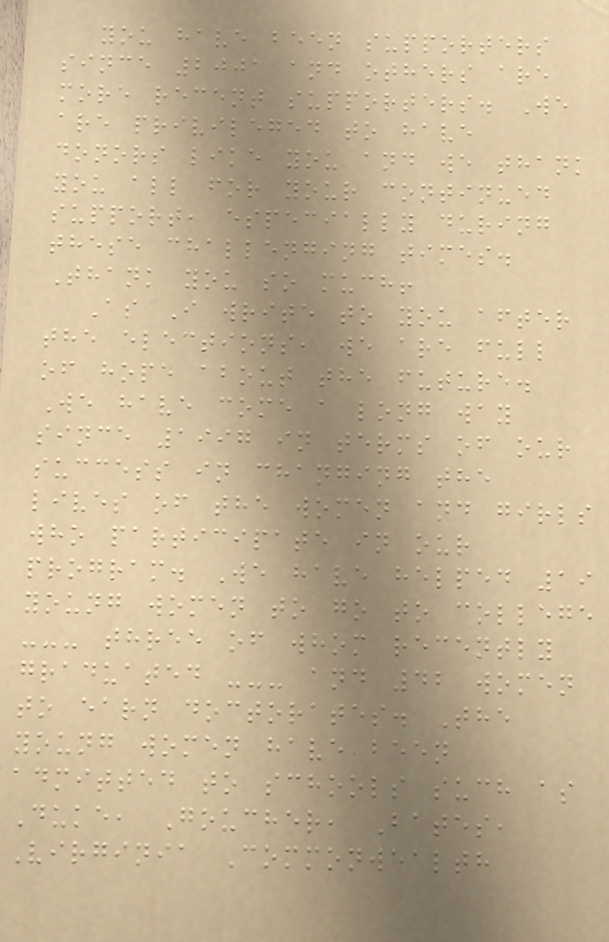you have been supporters
since 2001 and others are
more recent supporters. We
are privileged to have
donors like you and we thank
you all for your continued
support, especially during
these challenging times.
Thank you so much!
As I write to you after
the elections, we are full
of hope about the future.
We have come a long way
since 1997 in terms of our
success in changing the
lives of the women and girls
who participate in our
program. We have helped 19
young women to go to college
--- three of whom recently
graduated --- and 42 women
to earn doctorates. The
young women have been
admitted to schools such as
Duke, Goucher, Bates,
Virginia Commonwealth
